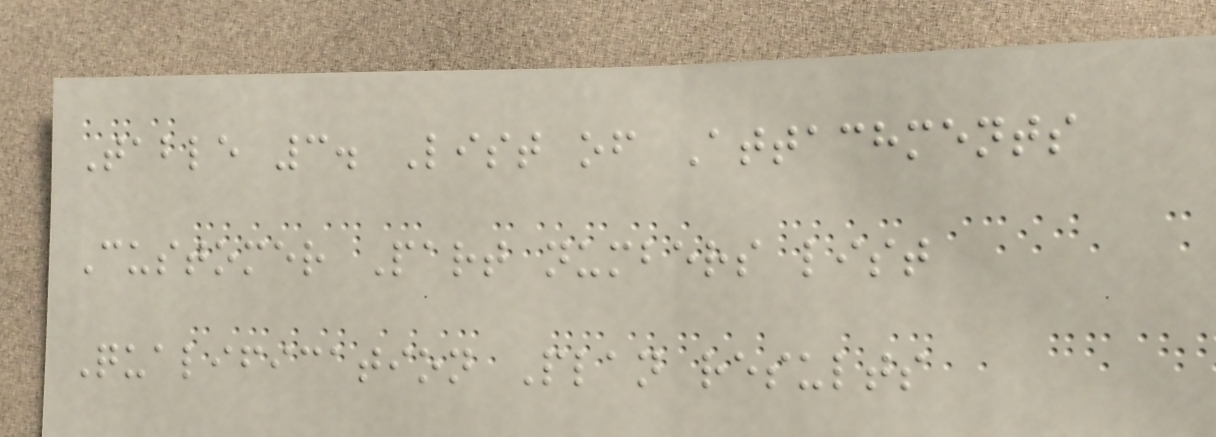Table 3. List of Attachments
Customer Part numbers list
Qualification Plan results
